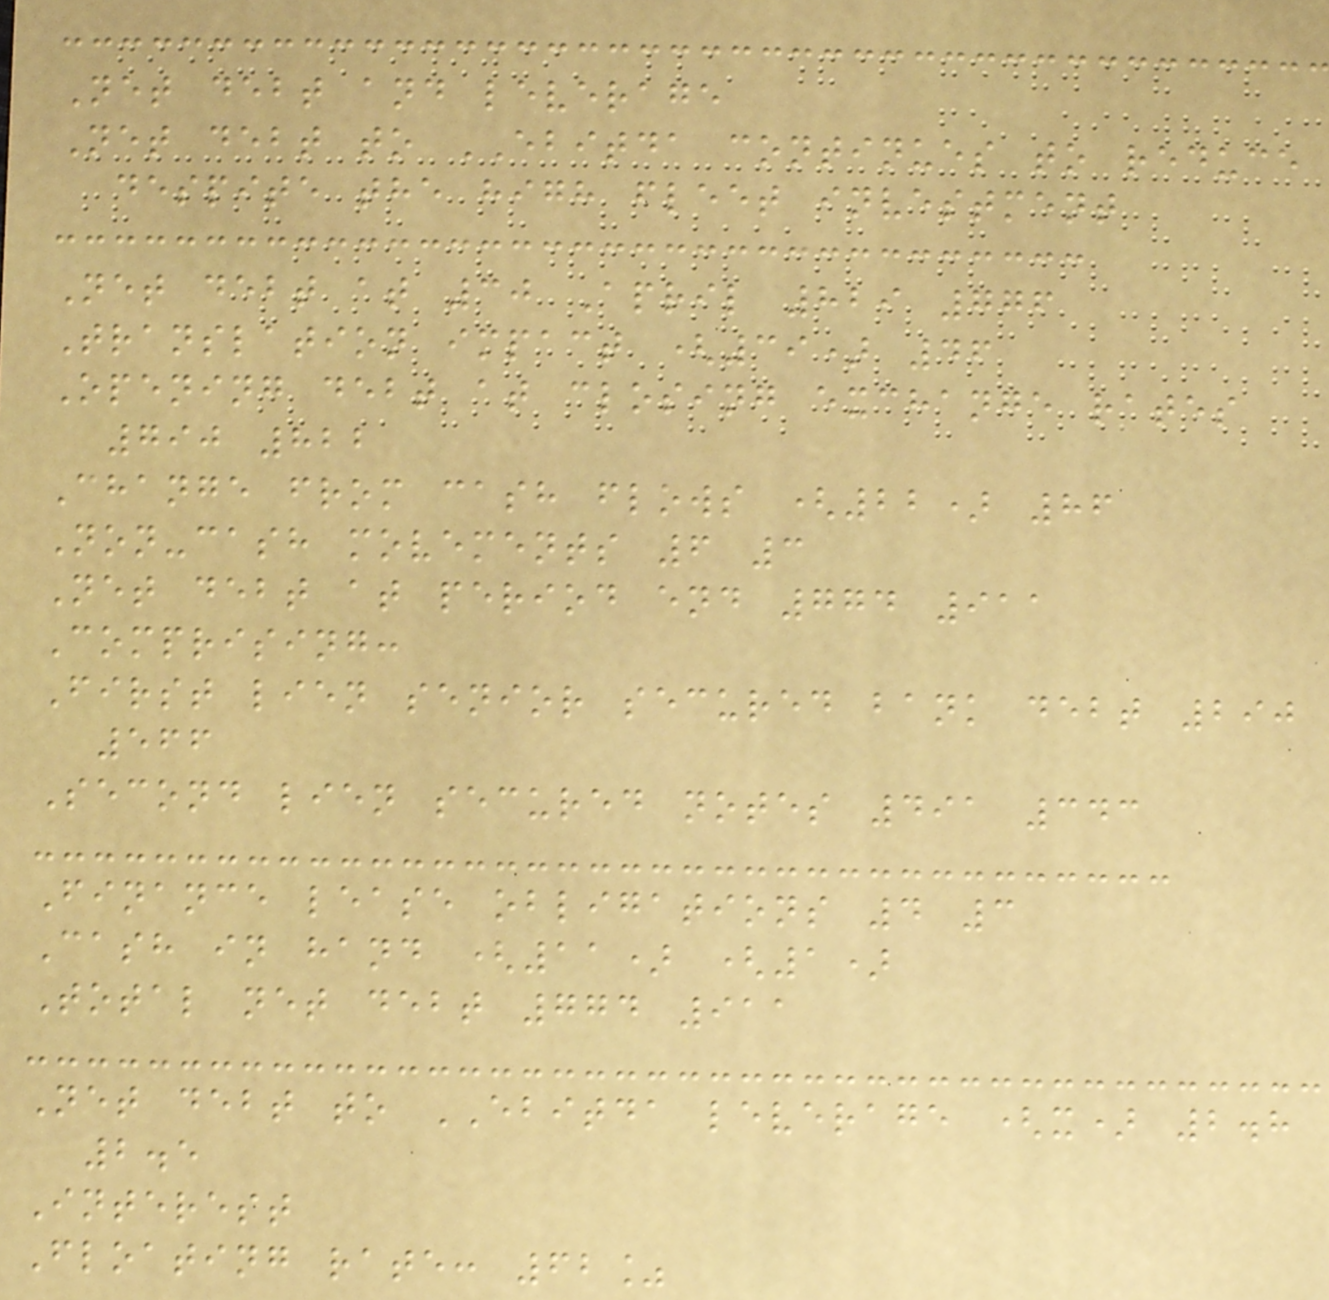Net debt and leverage
Net debt to EBITDA continues to reduce
despite the high fleet investment
Net debt at 30 April 829 776
Translation impact (39) 46
Opening debt at closing exchange rates
790 822
Change from cash flows (22) 86
Non-cash movements 6 3
Net debt at period end 774 911
Comprising:
First lien senior secured bank debt 290
566
Second lien secured notes 491 343
Finance lease obligations 4 3
Cash in hand (11) (1)
Total net debt 774 911
Net debt to EBITDA leverage (x) 2.8
2.5
Interest
Floating rate: 62%
